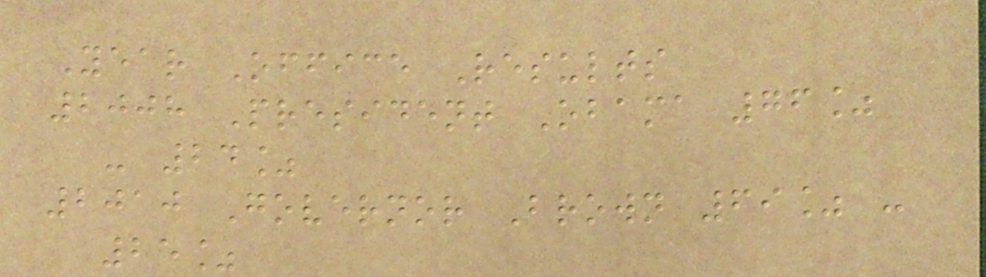Year Office Results
2008 President Obama 76%
- 24%
2010 Governor Brown 69% -
25%
